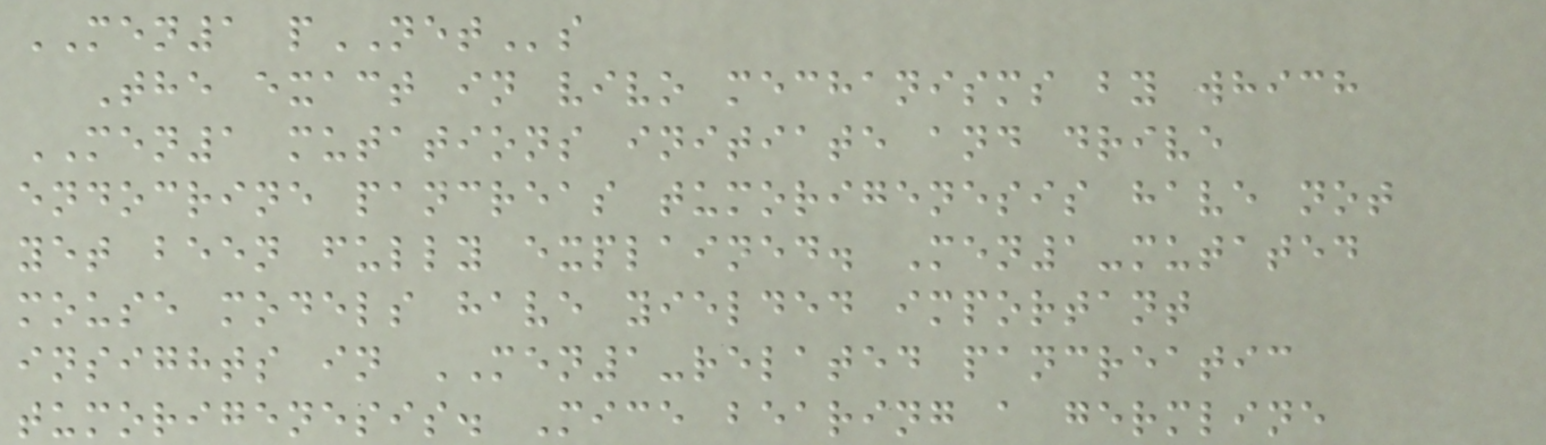MEN1 pNETs
The exact in vivo mechanisms by which
MEN1 mutations initiate and drive
endocrine pancreas tumorigenesis have not
yet been fully explained. Men1-mutated
mouse models have yielded important
insights in MEN1-related pancreatic
tumorigenesis. Mice bearing a germline
